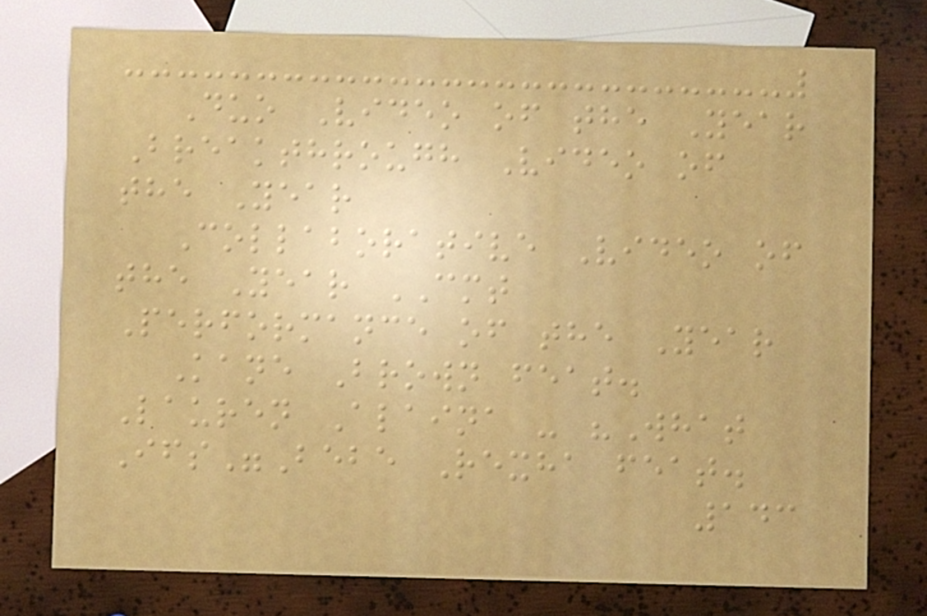Duo Video of the Year
Breakthrough Video of
the Year
Collaborative Video of
the Year CMT
Performance of the Year
Kane Brown feat.
Lauren Alaina - "What
Ifs"Bebe Rexha feat.
143
